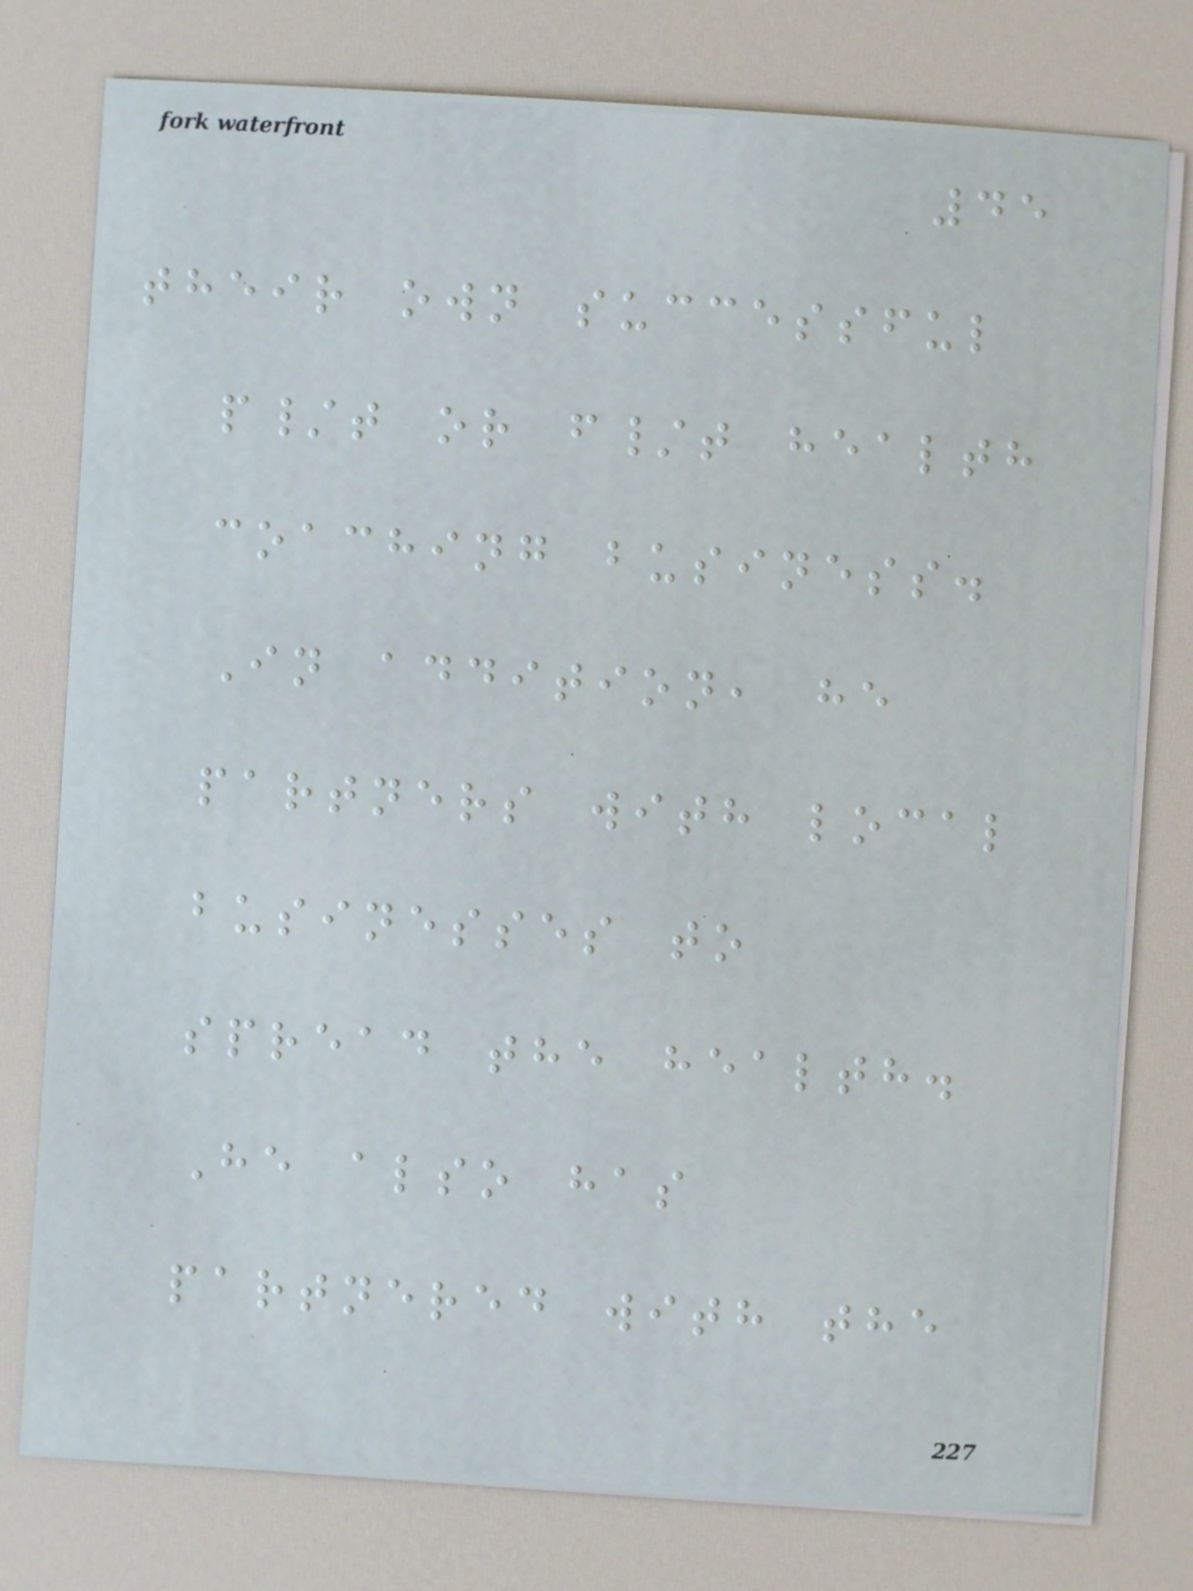45
their own successful
p/t or f/t health
coaching business.
In addition, he
partners with local
businesses to
spread the health.
He also has
partnered with the
